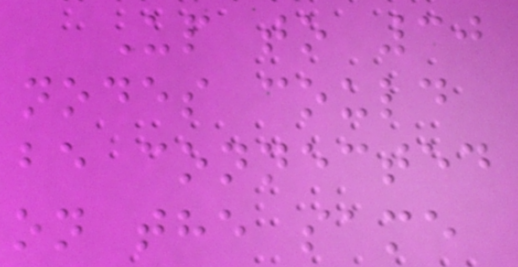Up to 30
nodes could
be connected
on the same
